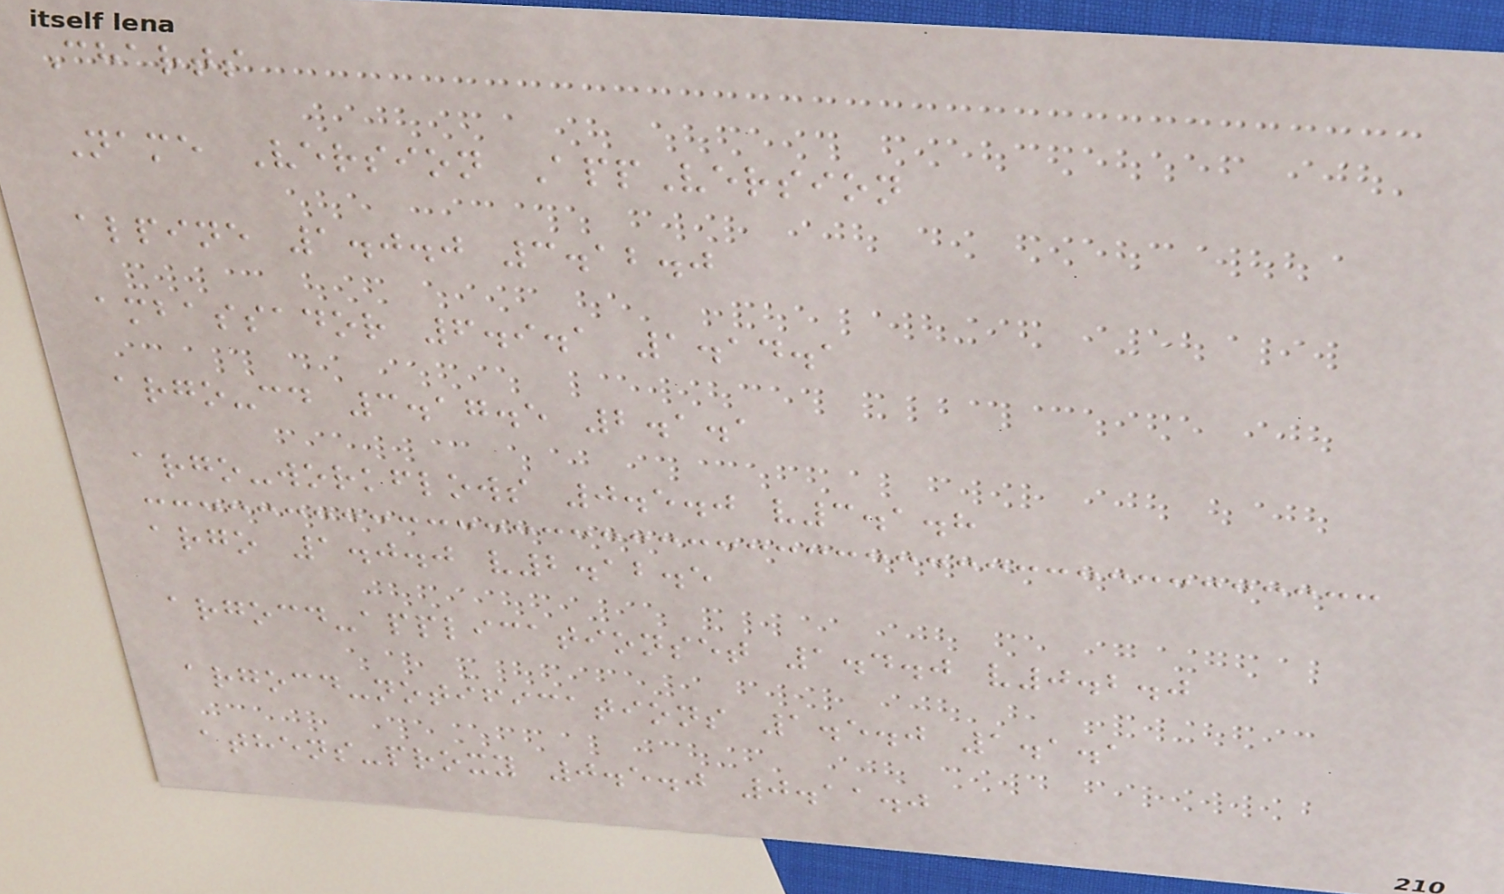Charts
Name Version AppVersion
alpine 1.0.0 3.12.0
ambassador 6.9.1 1.14.1
argo-cd 3.17.5 2.1.1
argo-workflows 0.5.0 v3.1.8
argo 1.0.0 v2.12.5
argocd-applicationset 1.4.0 v0.2.0
argocd-notifications 1.5.0 1.1.1
athens-proxy 0.5.0 0.11.0
